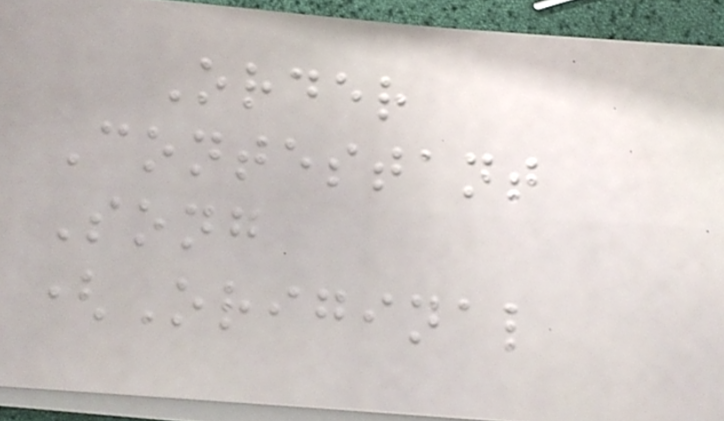Order
Contestant
Song
(Original
